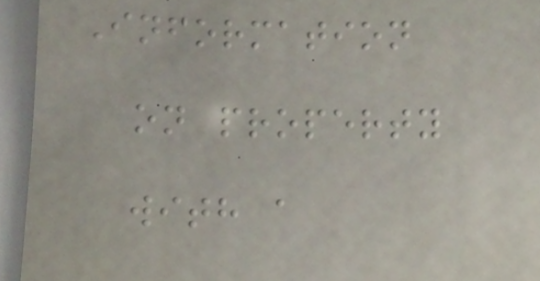Information
on property
with a
